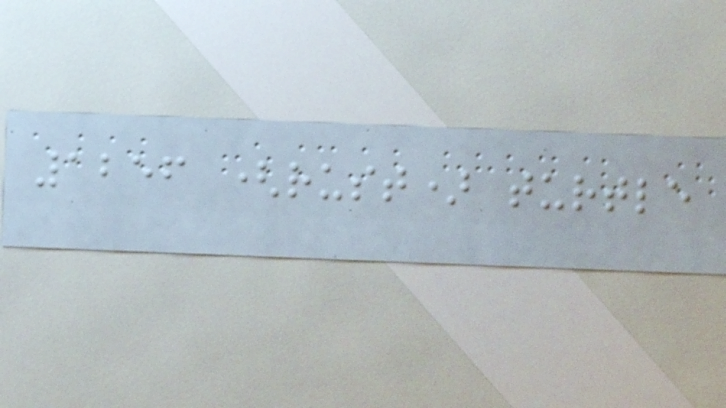1256 (rust) turtle
